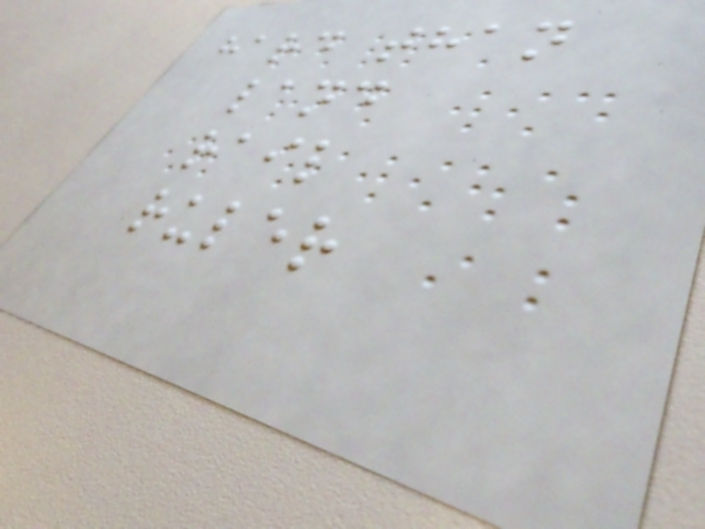hard than
land
rail
ruler
